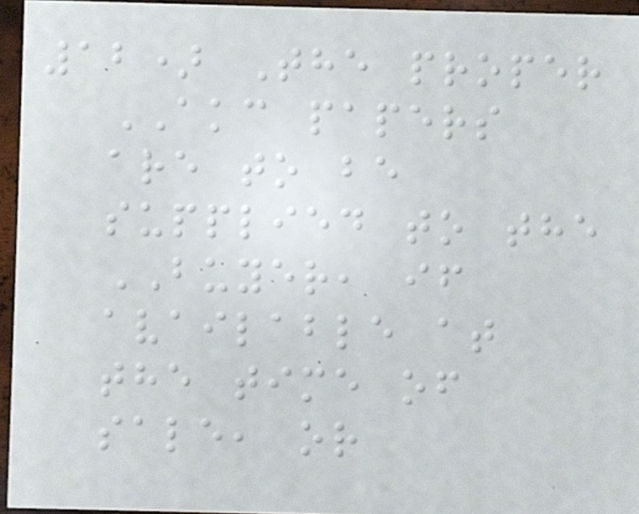12) The proper
AKC papers
are to be
supplied to the
BUYER, if
available at
the time of
sale, or
